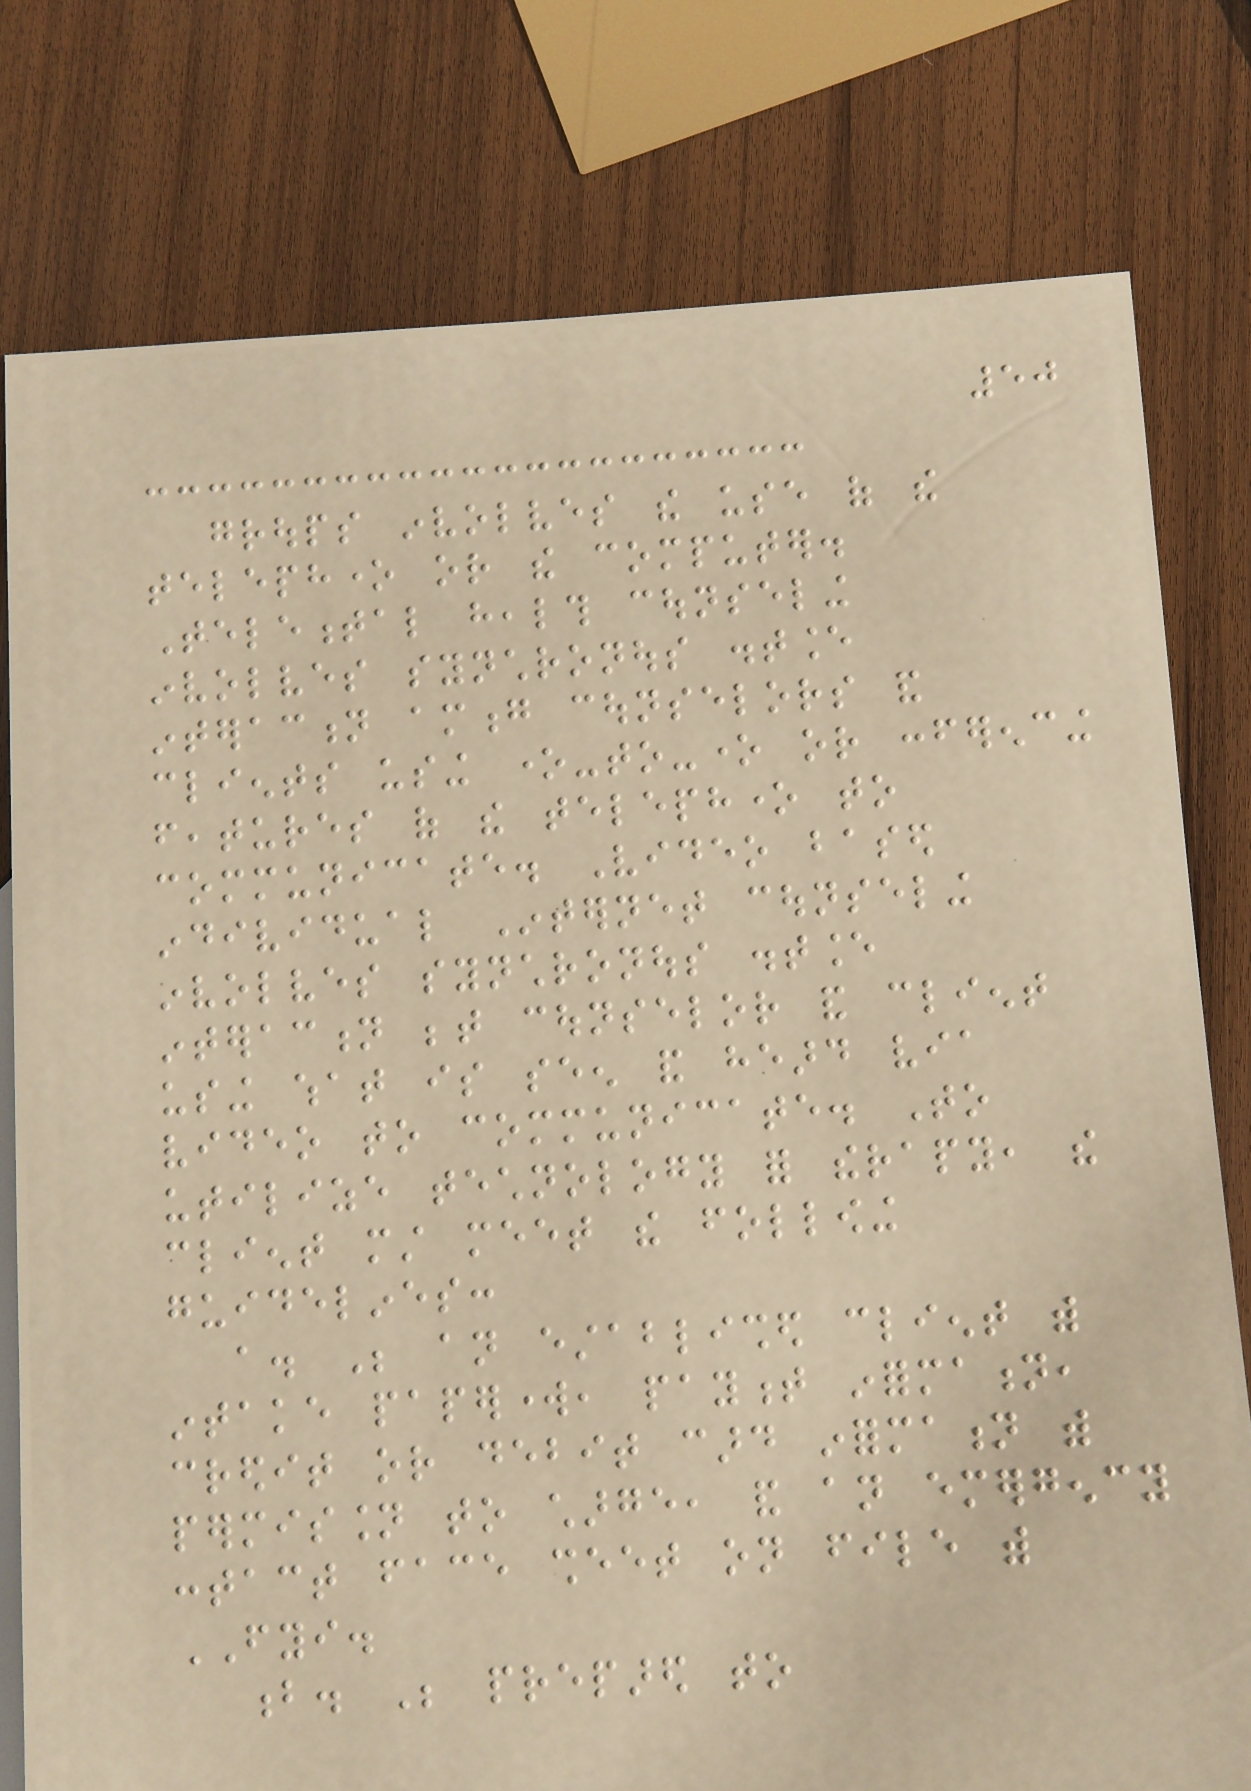50
groups involves the use of the
telephone or the computer.
Telemental health counseling
involves synchronous distance
interaction among counselors and
clients using one-to-one or conferencing
features of the telephone to
communicate. Video based
individual Internet counseling
involves synchronous distance
interaction between counselor and client
using what is seen and heard via
video to communicate. To
utilize technology for therapy, the
client must meet the following
guidelines:
a. Be an established client with
intake paperwork, payment information,
credit or debit card information with
permission to charge, and an emergency
contact face sheet on file with
FYI.
b. Be prepared to
